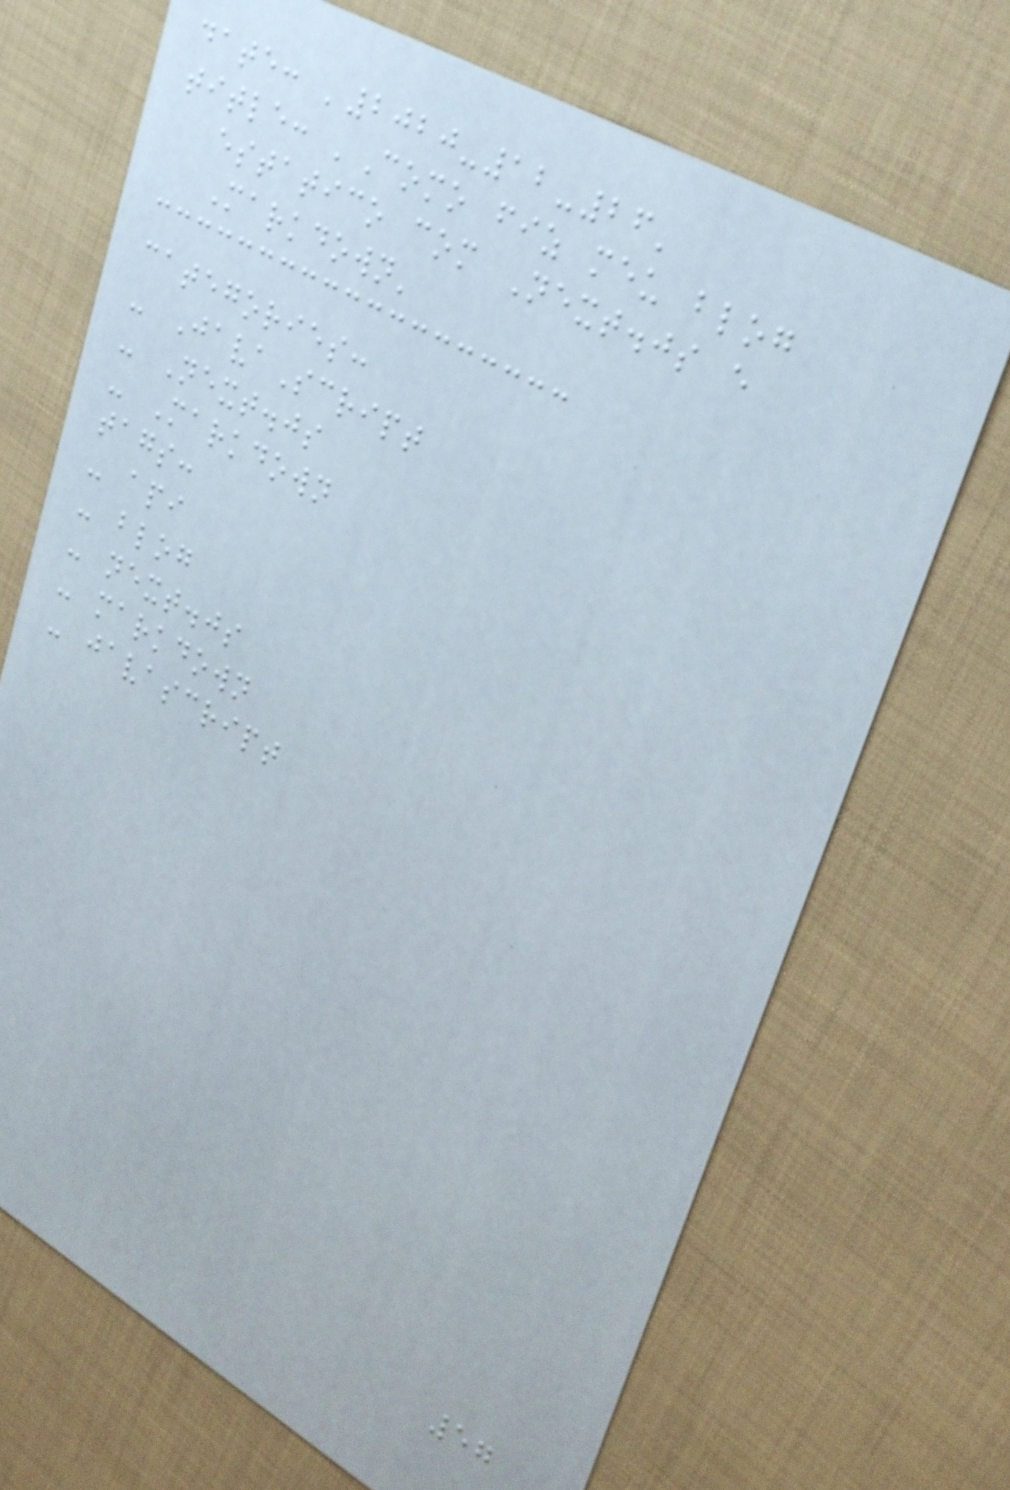date: '2020-12-26'
title: 'Como fiz meu blog
estatico com Next.js e
Markdown'
categories:
- JavaScript
- Next.js
- Markdown
tags:
- api
- blog
- next.js
- markdown
- javascript
57
